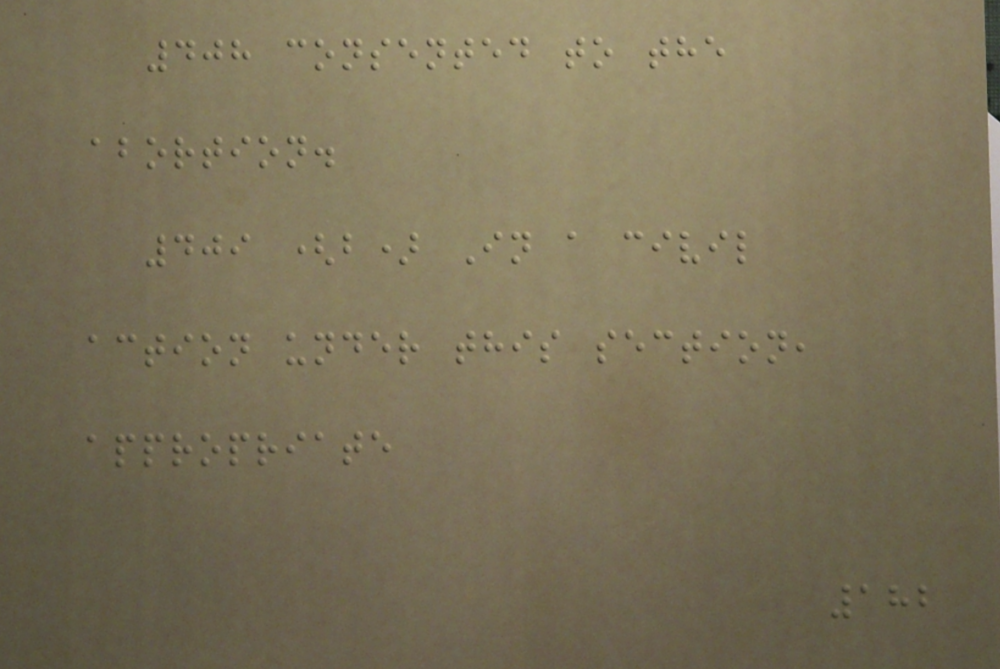408 consented to the
abortion.
409 (b) In a civil
action under this section,
appropriate
182
